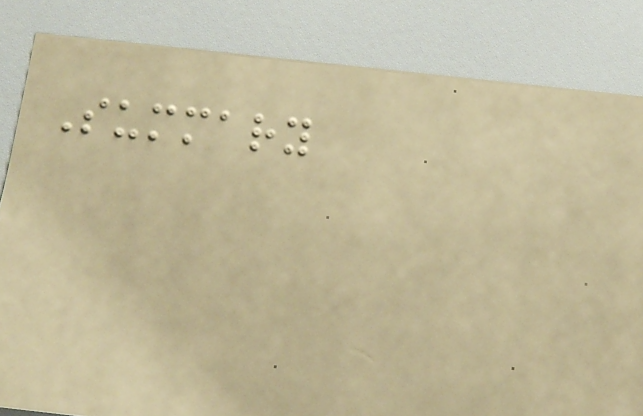Summary
